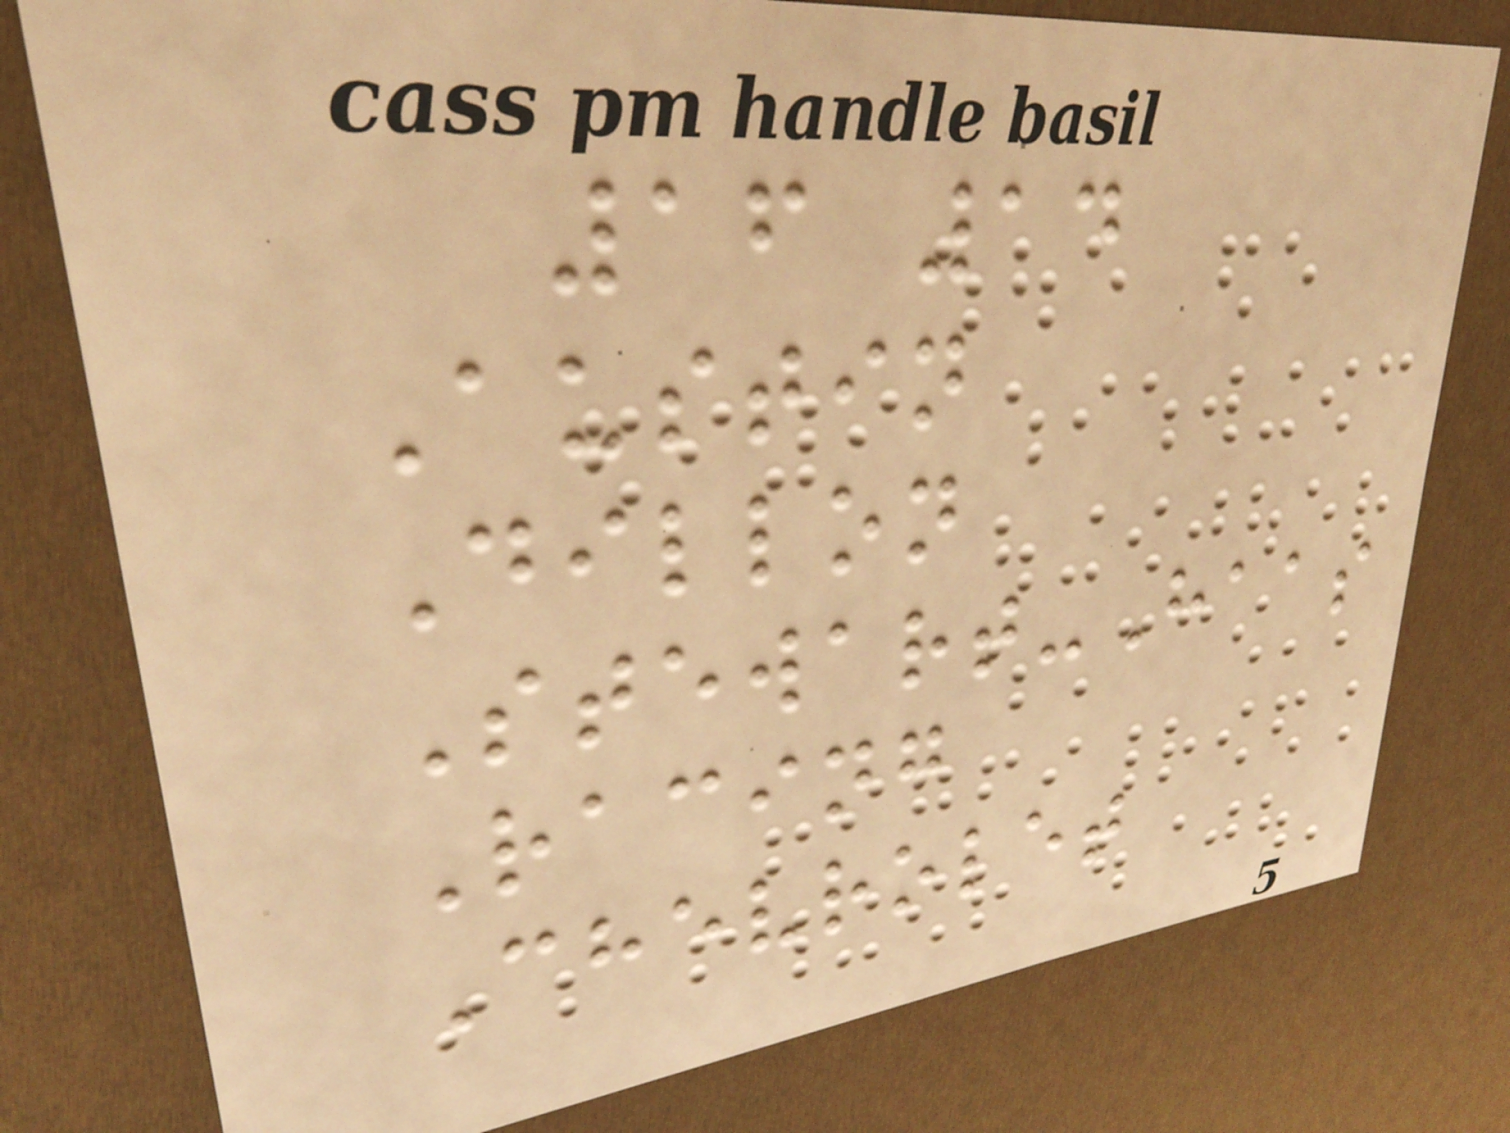16 14
Austin
Dillon
Stewart-Haas
Racing
Chevrolet
